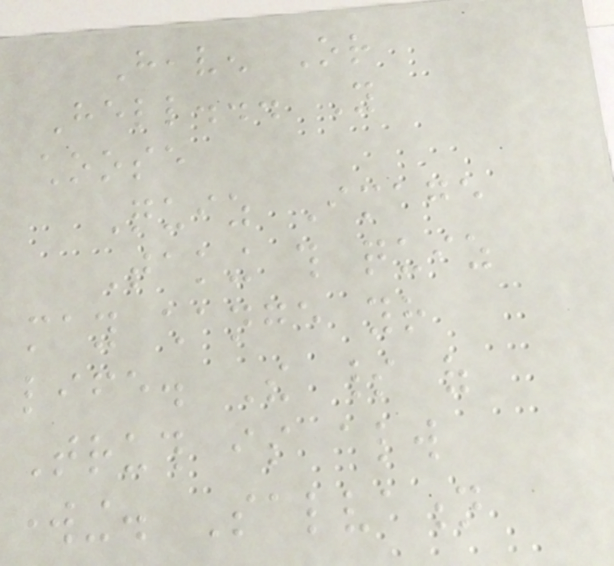Heaven Or
Hell... You
choose
Quiz Image
Taking this quiz
may change your
life. The spirit of
Truth is always
working. Salvation
